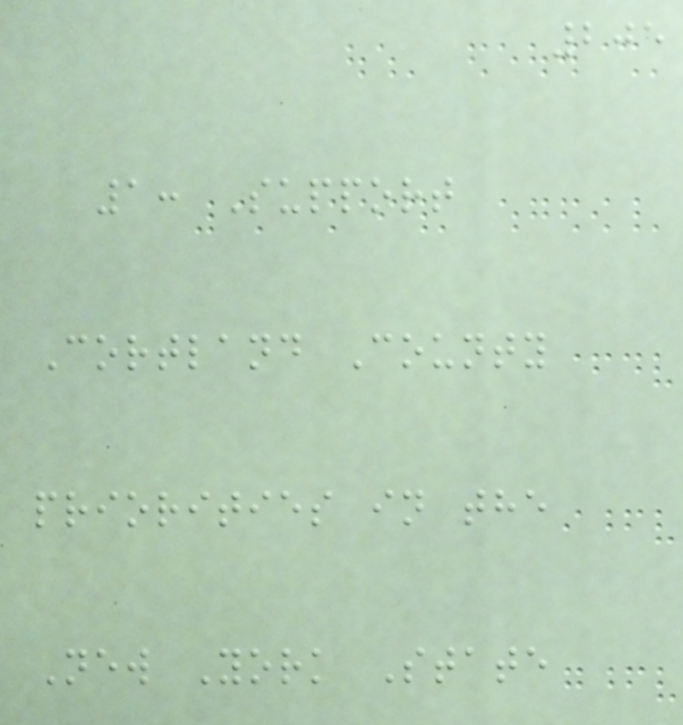205
1: Support
Cortland County
priorities in the
New York State
